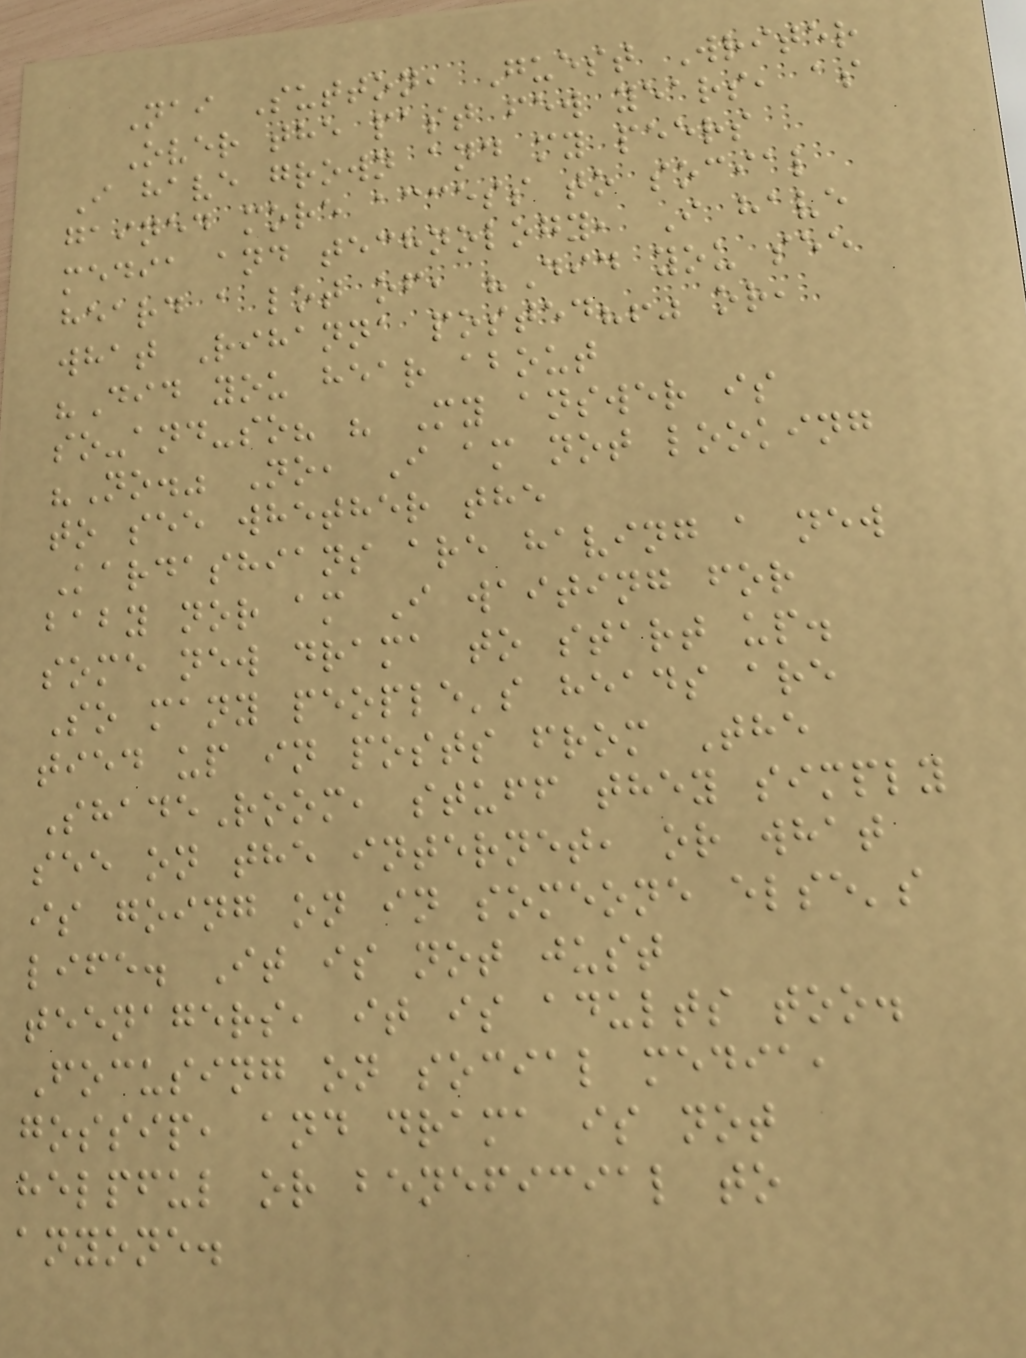Nai Sutton, Guest Writer
Over the past few years, as
I have grown and my peers
gained more access to social
media and technology, I have
heard a lot of, "Did you see
what Rihanna posted?!" or,
"Did you hear about
so-and-so? " My answer is
"No." No, I am not looking
to see whether the
Kardashians are having a new
baby nor am I waiting for
some new drama to start up.
So many people's heads are
tied up in posts from The
ShadeRoom, stuff they simply
see on the internet, or what
is going on in someone else's
life. It is not just
teenagers, it is adults too.
Focusing on social media,
gossip, and drama is not
helpful or beneficial to
anyone.
